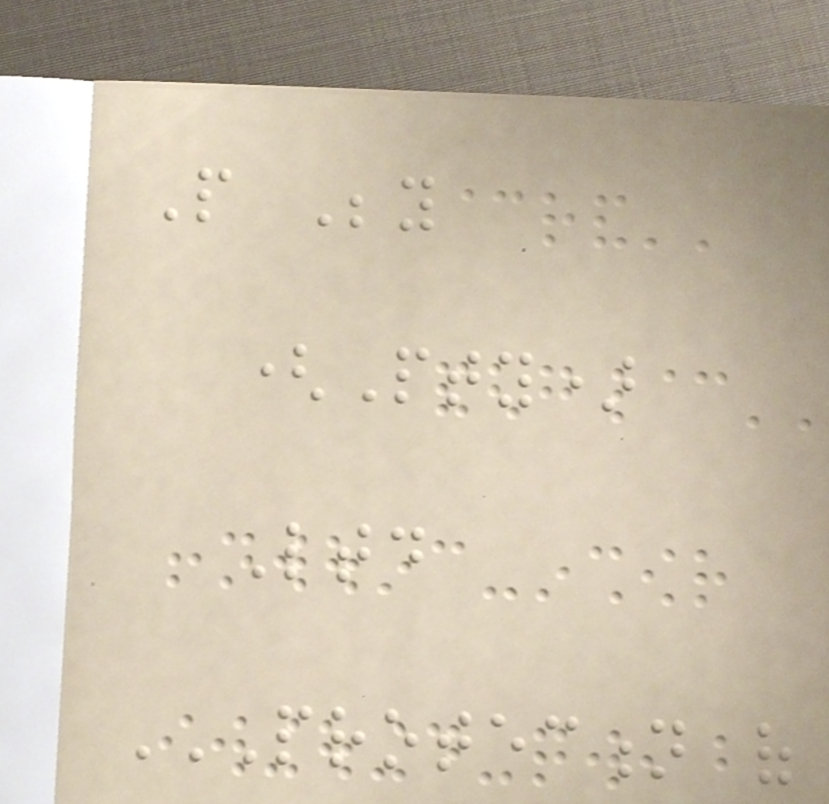People Beyond
(Pty)
Ltd
PROTECTION OF
